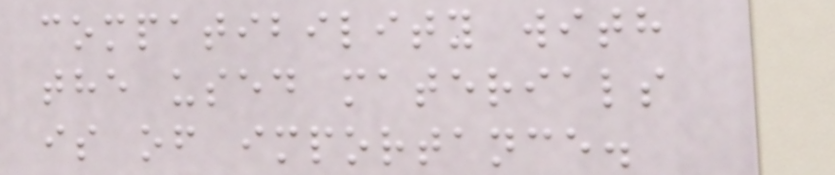compatibility with
the used materials
is of importance.
